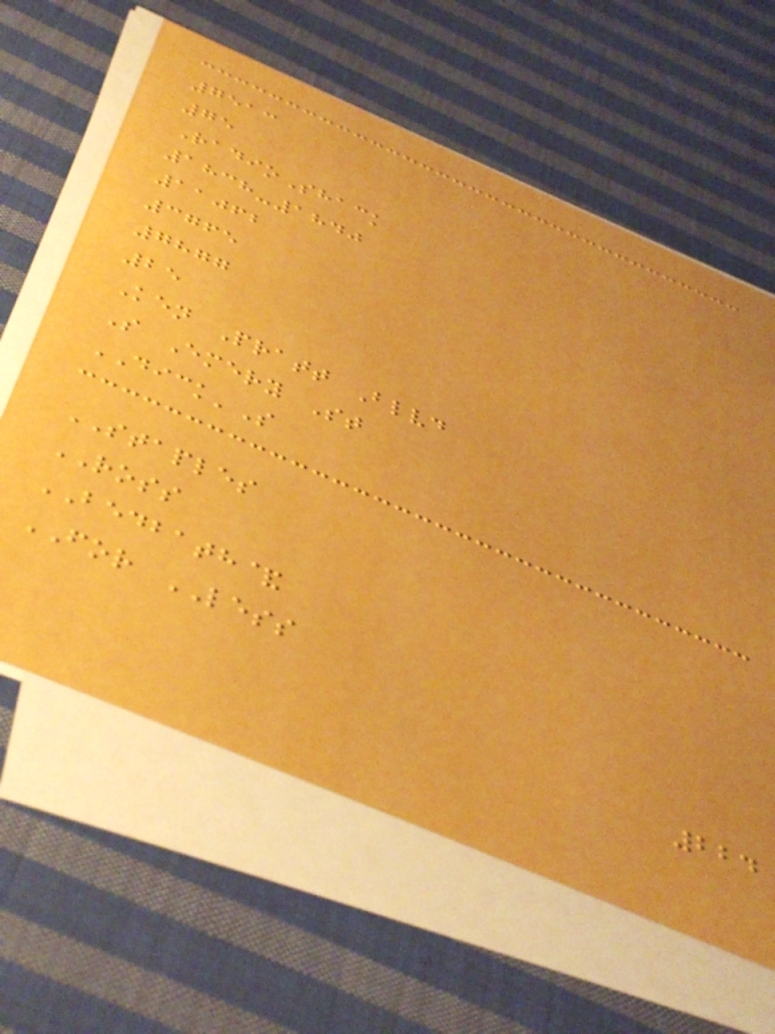7513
75
RadioShack
1838-1840
11062
3765
7877
25
Ken Pratt Blvd
S Emery St
DICK'S
STAPLES
ROSS
BEDBATH&
FOR LESS
224
